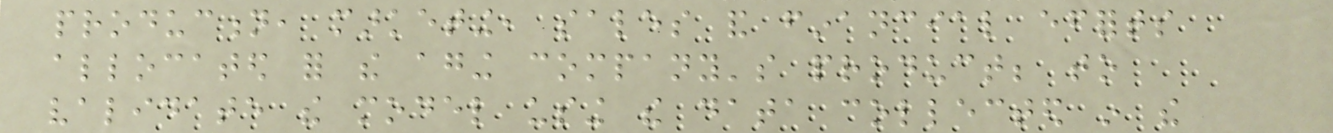production, marketing, sales and financial efforts
allocated for the aging company's product; to
validate the model using the data collected in the
